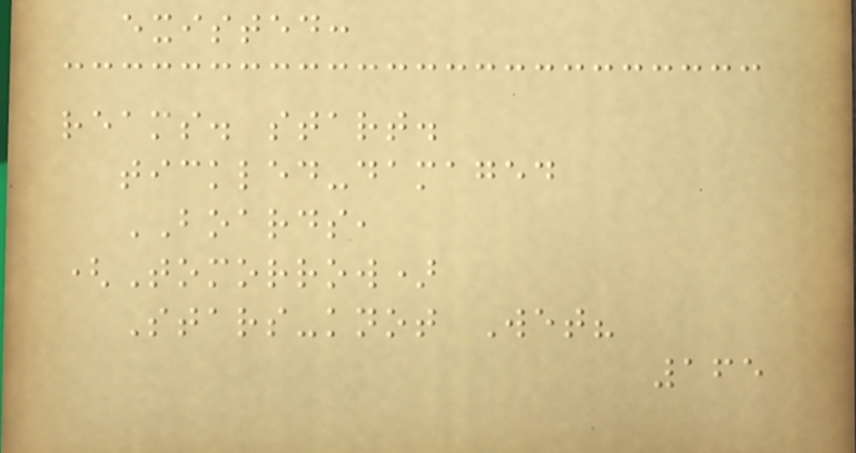existed:
reams. start.
tickled-damaged
BOARDS,
(Tomorrow)
Stars-knot Wet?
165
